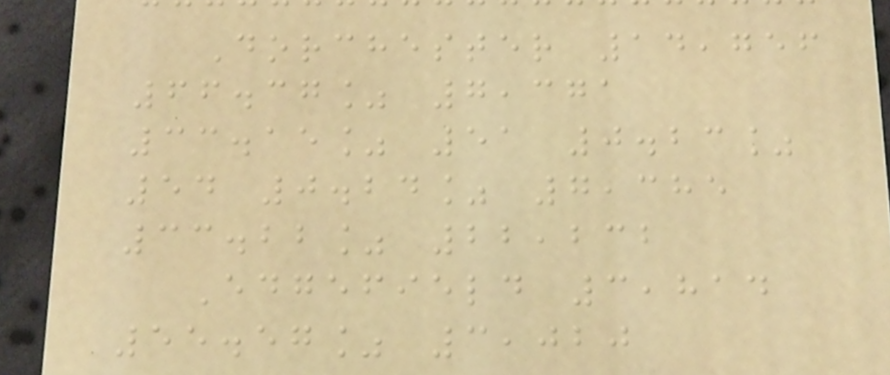Dorchester 14,756
66.37% 7,371
33.15% 51 0.23%
54 0.24% 7,385
33.22% 22,232
Edgefield 3,814
55.57% 3,020
